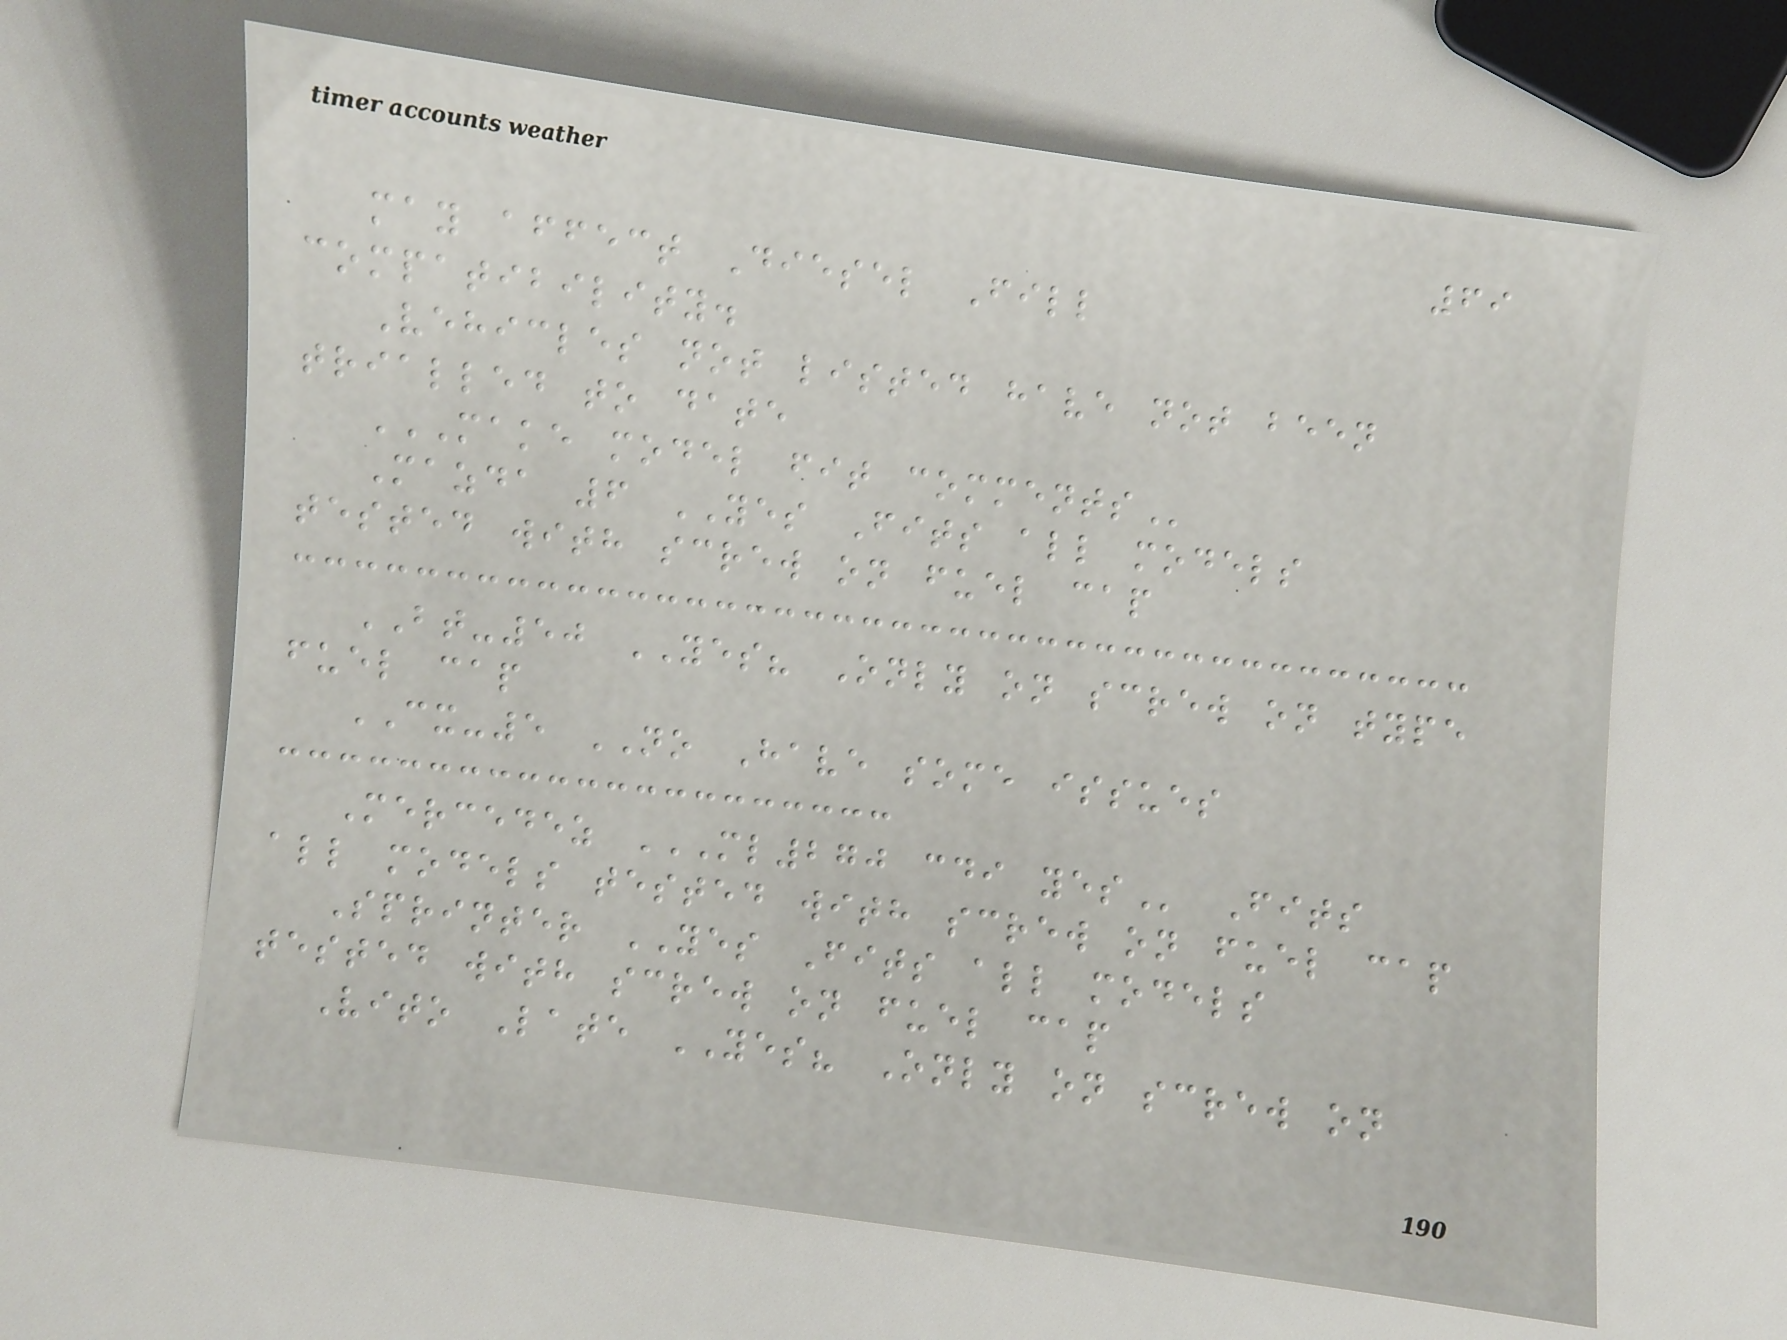69
may affect Diesel Fill
compatibility.
Vehicles not listed have not been
trialled to date
MAKE MODEL FIT COMMENTS
Mazda 6 YES Fits all models
tested with screw on fuel cap
BT-50 YES? Only on screw on type
fuel cap
CX-5 NO Have some issues
Mercedez ML270 CDI YES Fits
all models tested with screw on fuel cap
Sprinter YES Fits all models
tested with screw on fuel cap
Vito Late YES? Only on screw on
